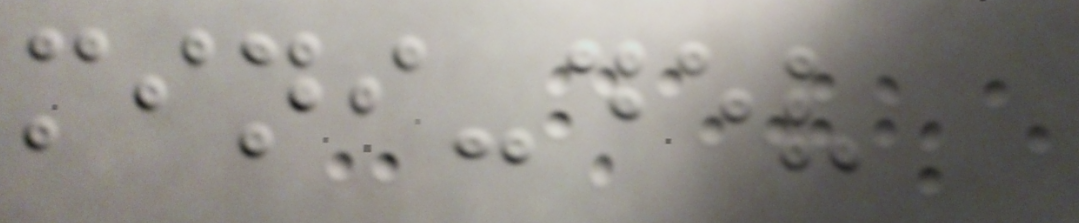mini-dev
